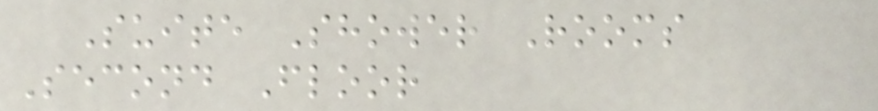Suite Shower Rooms
Second Floor
